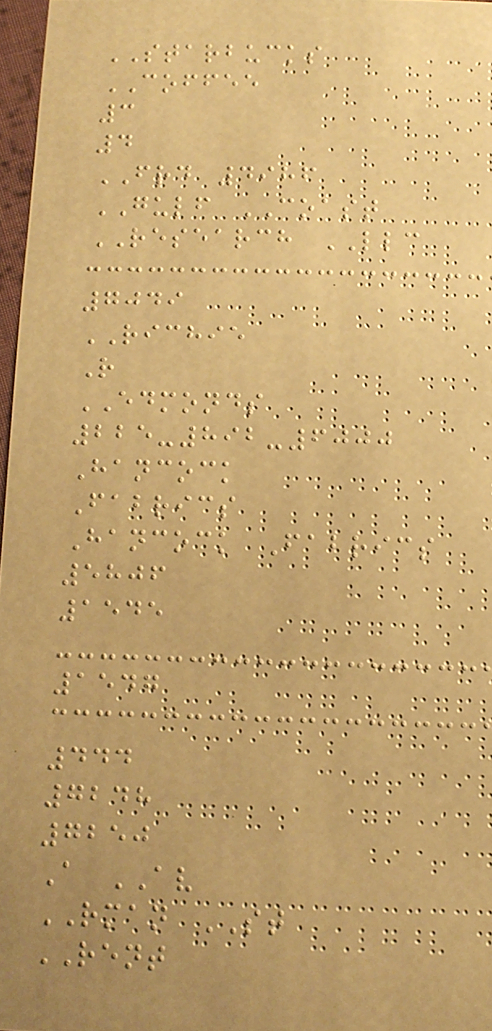STARBUCKS
COFFEE
3
4
FRD 4986
GULF COAST
RESEARCH LLC
7049
RICHIE
R
EDMONDS
225-892-6000
Hancock
Fabrics
Hancock Fabrics
5806
1545
1547
444
7248
7250
A AV
RMAN ST
RENT
